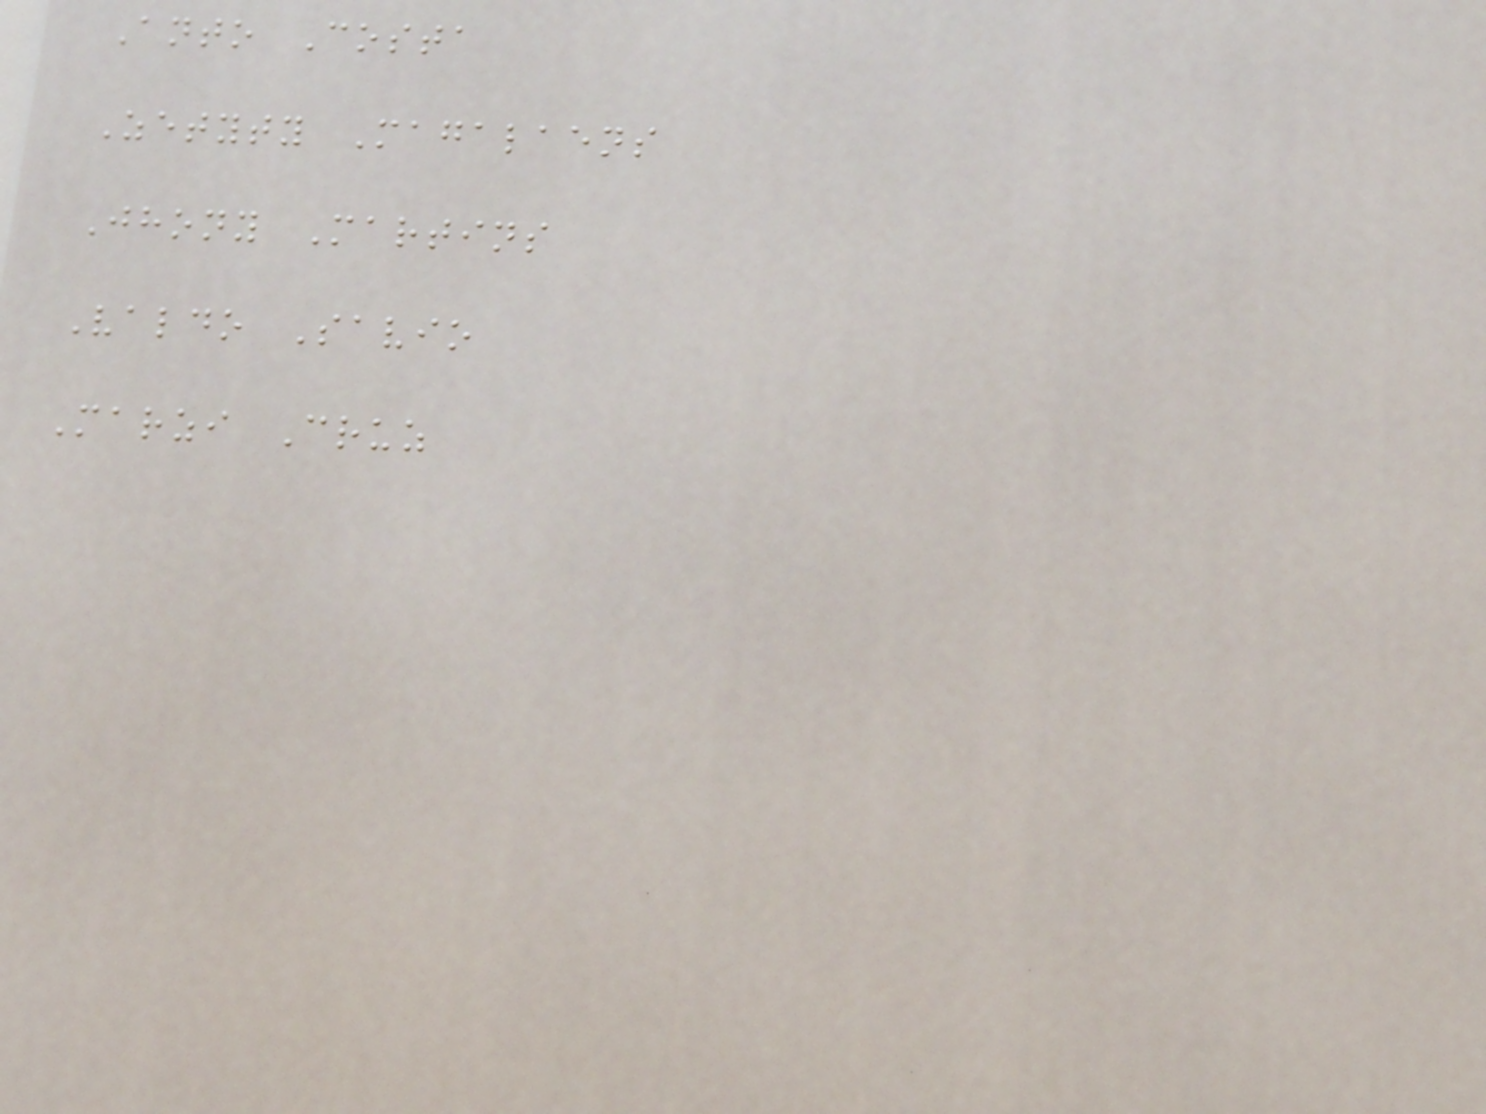Anto Costa
Zetyty Magalaens
Jhony Martins
Valdo Savio
Marzi Cruz
